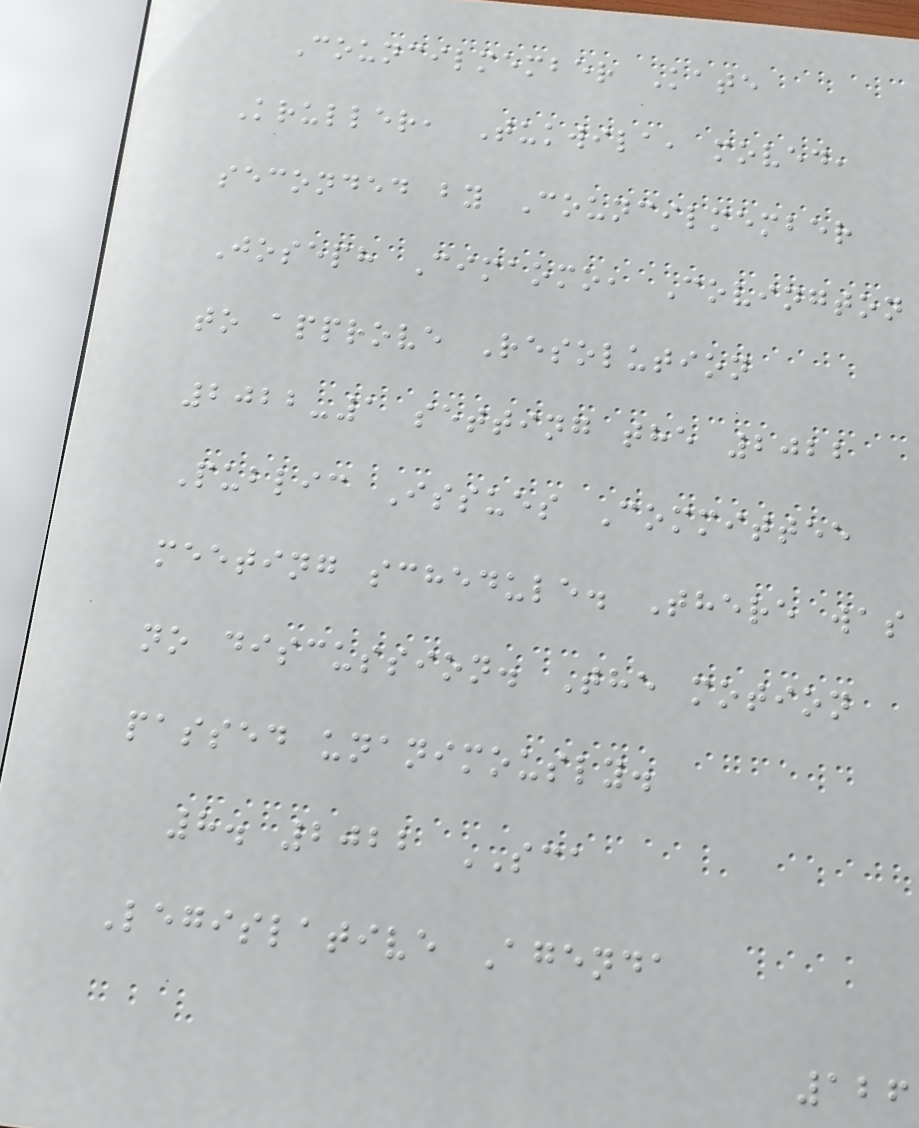Councilmember Kate
Kruller, Tukwila, moved,
seconded by Councilmember
Joseph Cimaomo, Covington
to approve Resolution
2022-1 setting the 2022
Public Issues Committee
meeting schedule. There was
no discussion. The motion
passed unanimously.
8. 2022 SCA
Legislative Agenda
126
